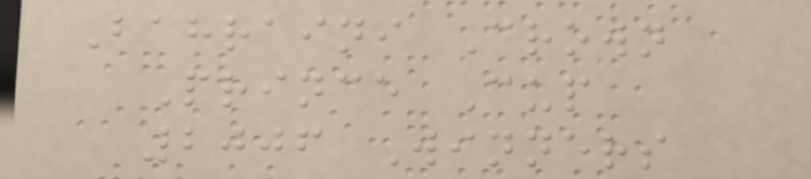Bahraini Crown
Prince Cup
2006 Winners
